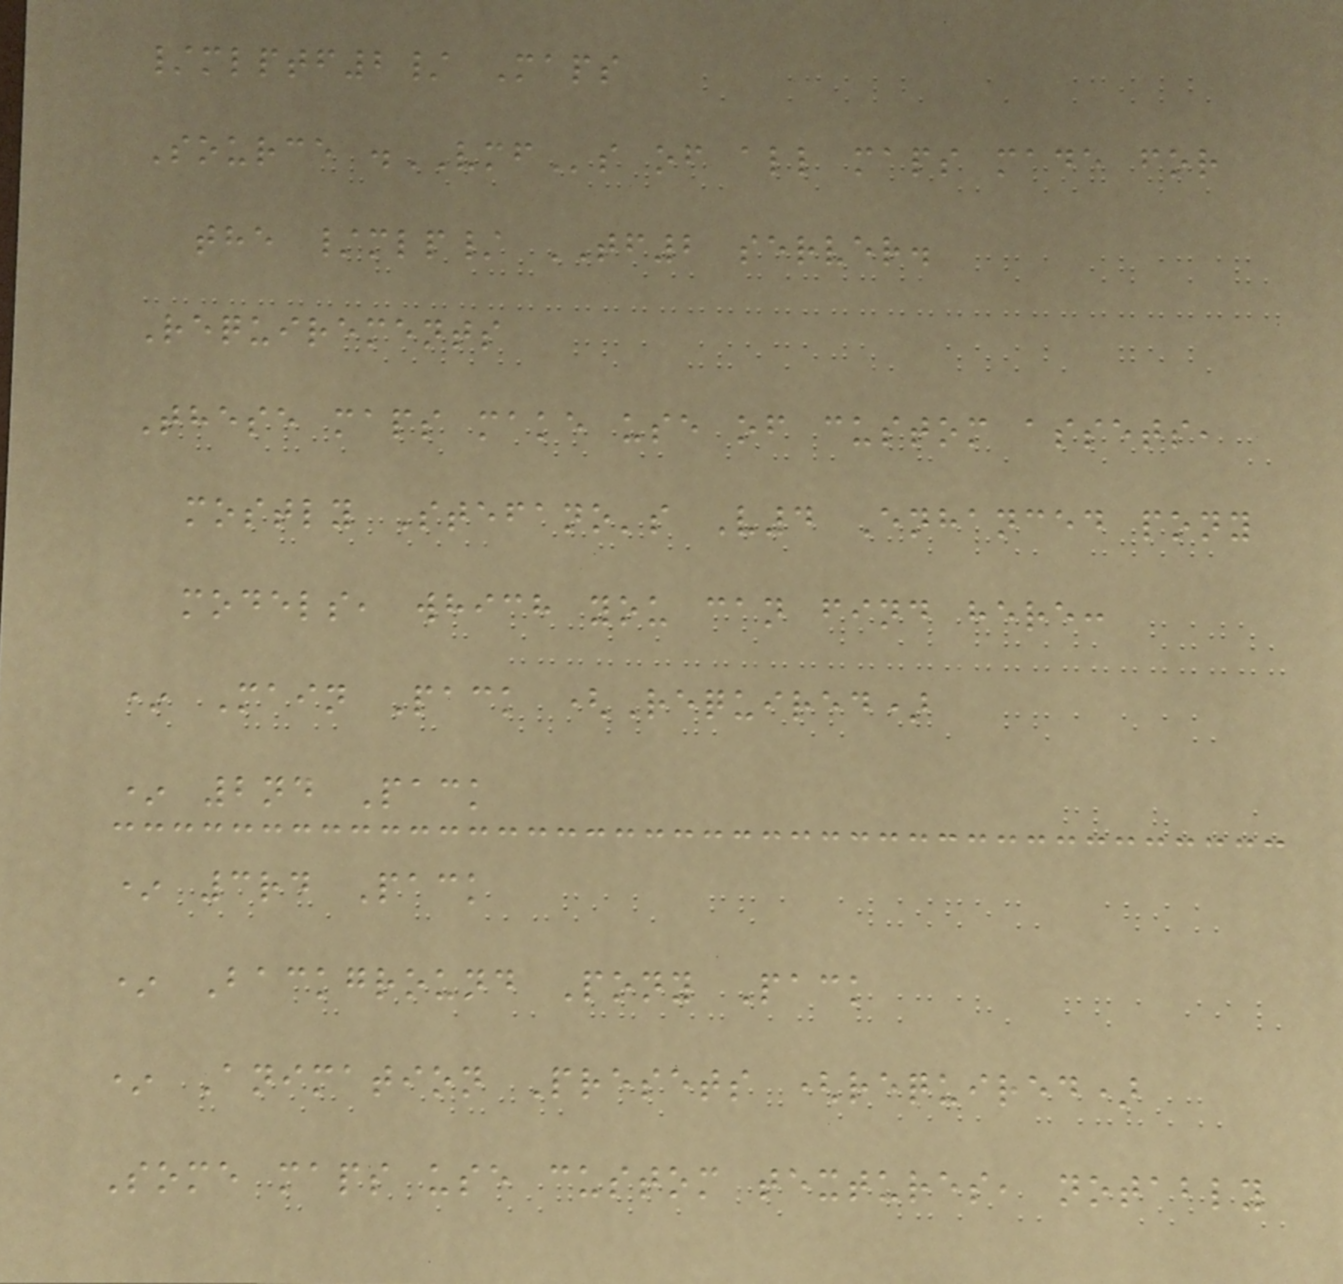/mlptf2/ Maps
Source .VMFs of all maps made for
the /mlp/ TF2 server.
Requirements
These maps make use of custom assets,
mostly Stefano's V4 Enhanced pony
models, which you can find here:
* Main Pack (Required)
* 2nd Pack
* 3rd Pack
* Background Pony Pack
* Animation Presets (required)
Some maps use custom textures, notably
